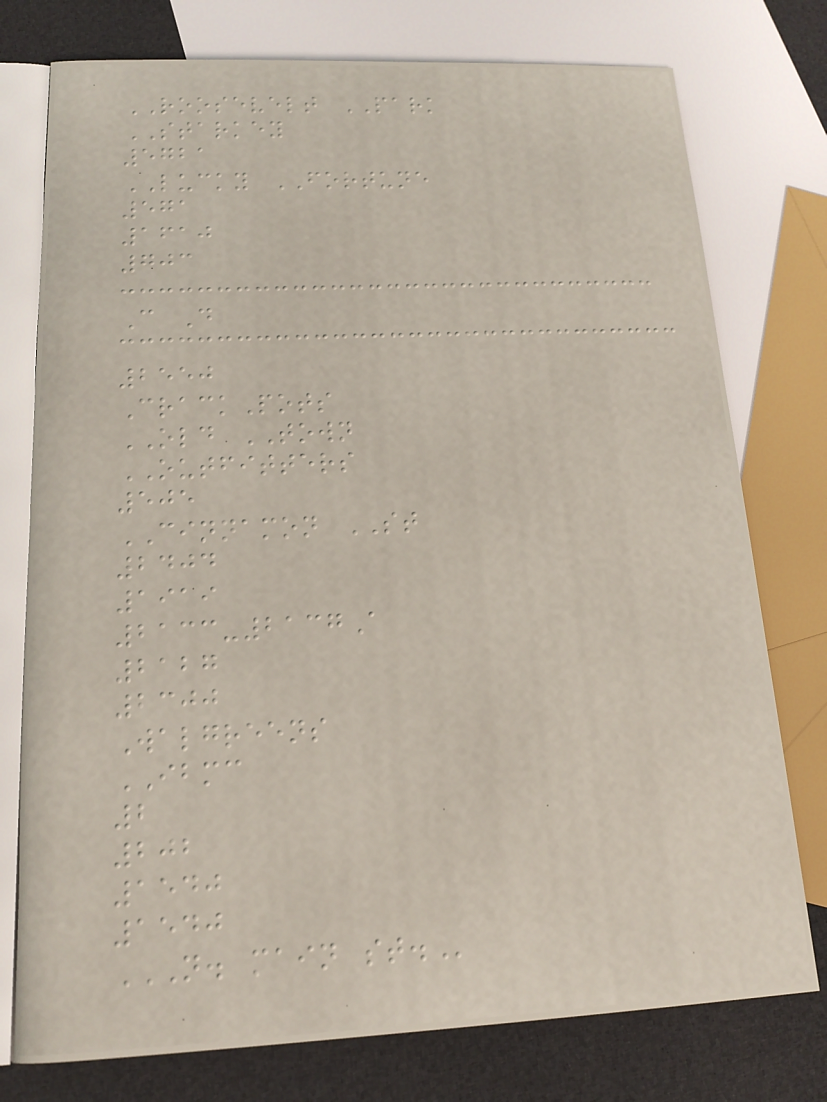ROOSEVELT PARK
STARKEY
5721
LUCKY FORTUNE
571
1610
703
C D
2550
CrackPots
OLD TOWN
OUTFITTERS
505
CINNAMON ST
2404
1919
2133-2137A
2127
2300
Walgreens
IBMC
2
202
1540
1540
N. MAIN ST.
